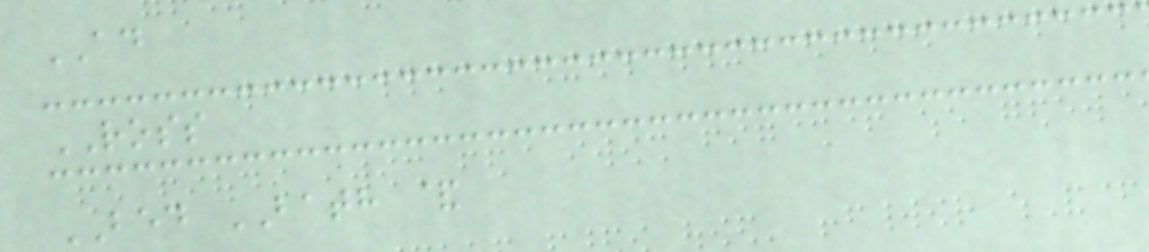AD
ROSS
BED BATH &
